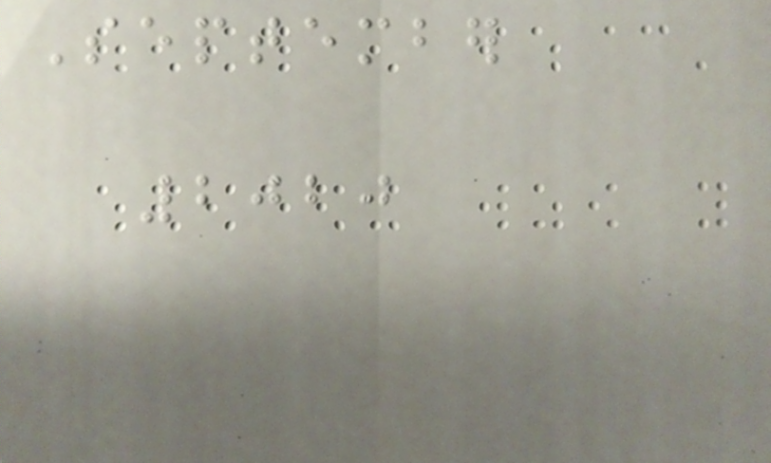September
2020
